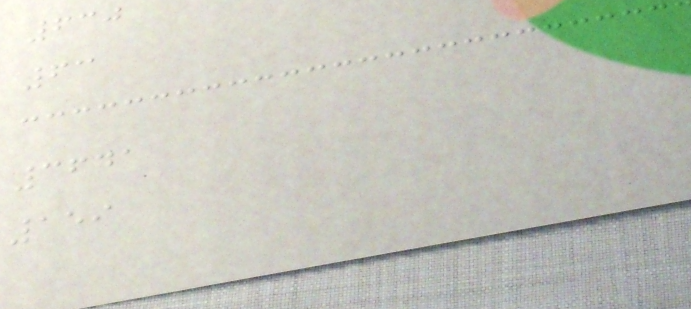630
63
3641
159
